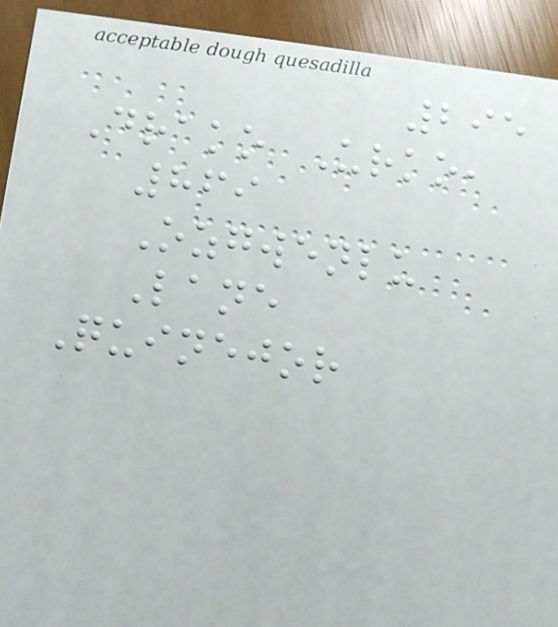295
Drako Urko,
869
Ozgwenlu
Lane
Quinejor
